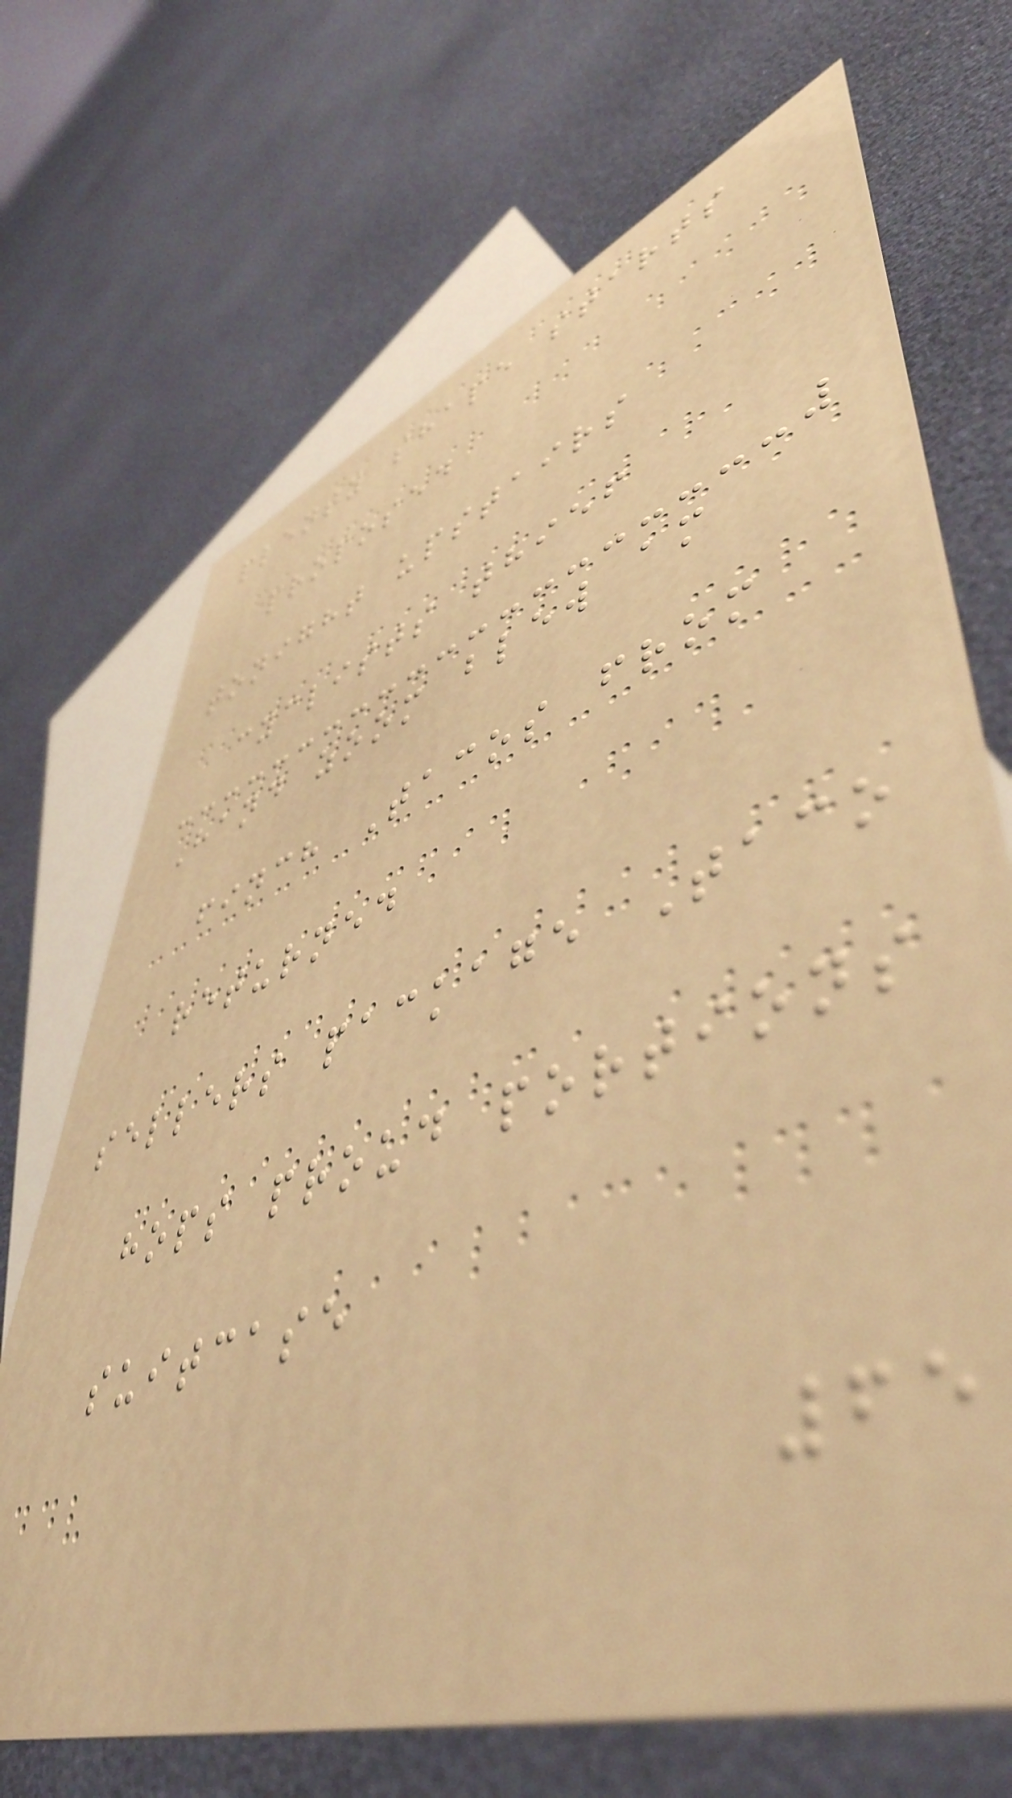plenty shape starts
proposed
tonight upstairs
cyclists thief
Hand zoom blew am
finch Tacos from
returned
sellers package Taco
hops proud portions
suitcase
65
